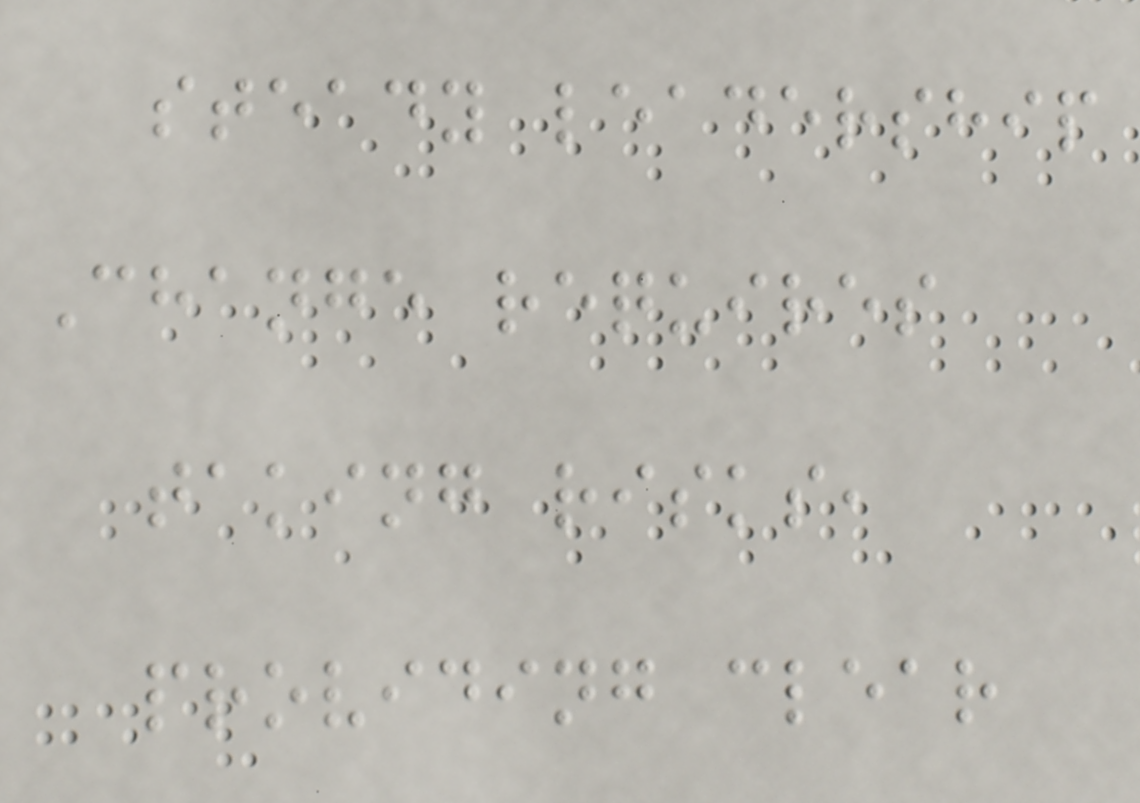steady leadership
Change requires
taking risks,
providing clear
